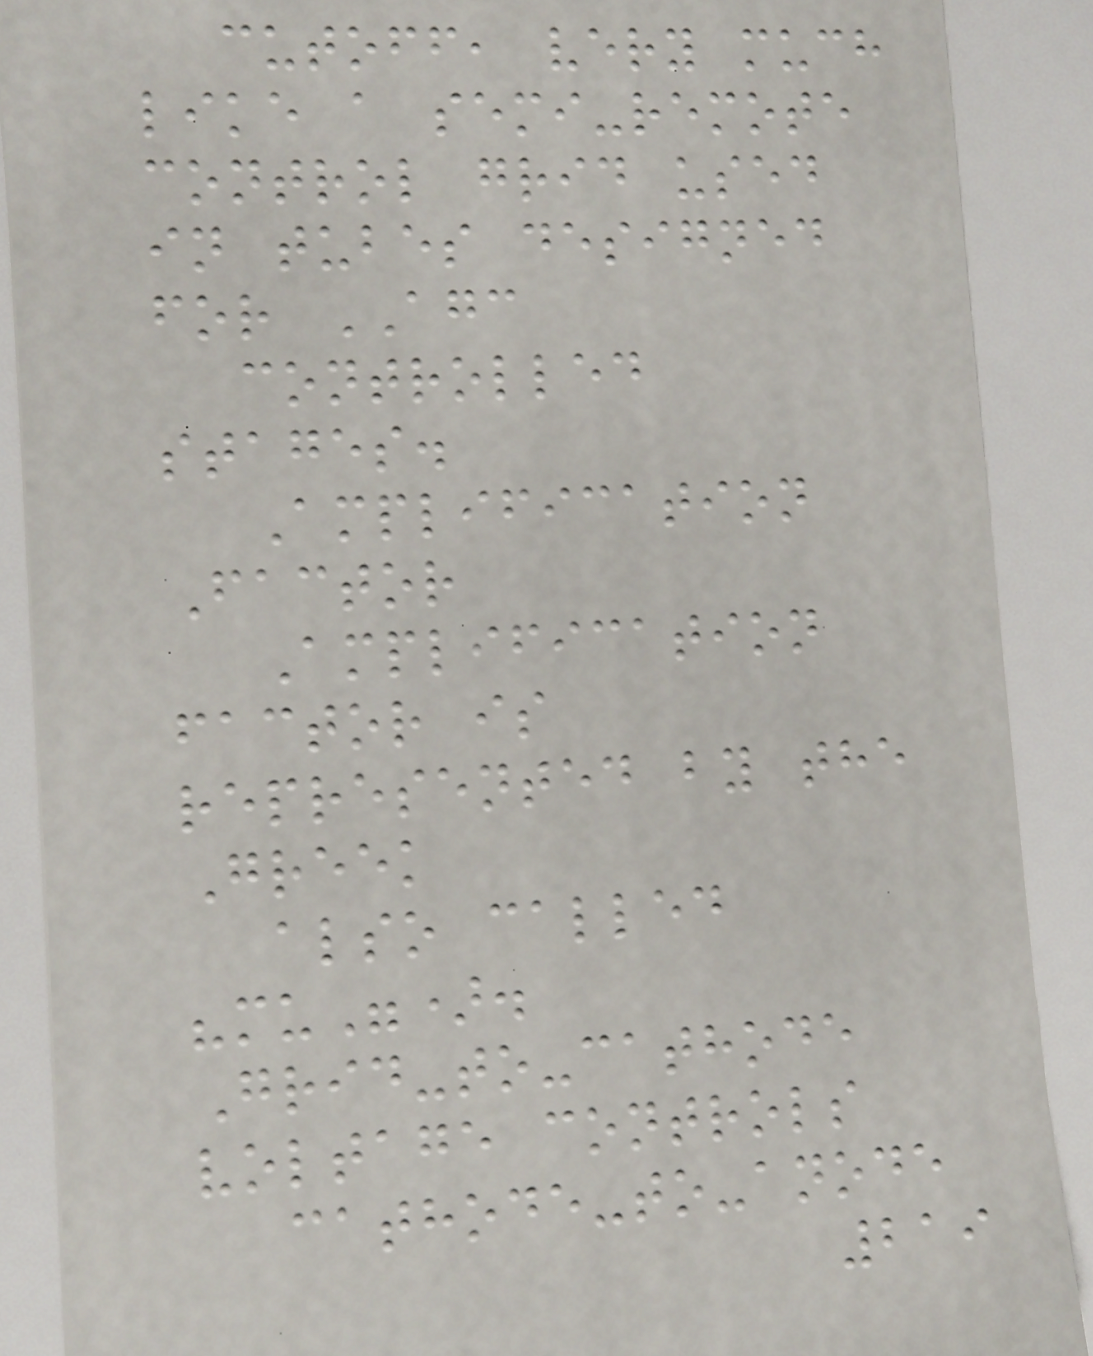cutoff, very much
like a semi-remote
control grid used
in tubes designed
for AGC
controlled
stages.
Amplification
Factor
Amplification
factor is
represented by the
Greek
also called
"mu").
Grid-to-cathode
voltage controls
cathode-to-anode
219
